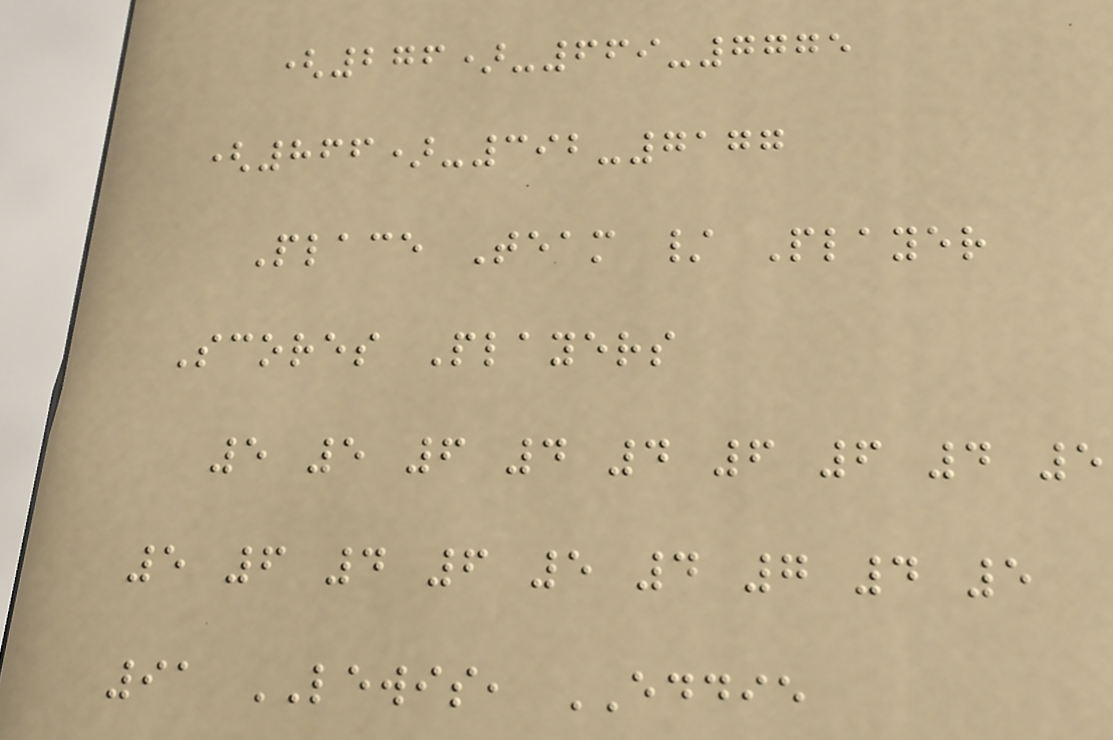(276)-669-7775
(866)-392-7177
Place Team / Player
Scores Players
5 5 6 4 4 6 6 4 5
5 6 4 6 5 4 7 4 5
91 LEWIS, EDDIE
